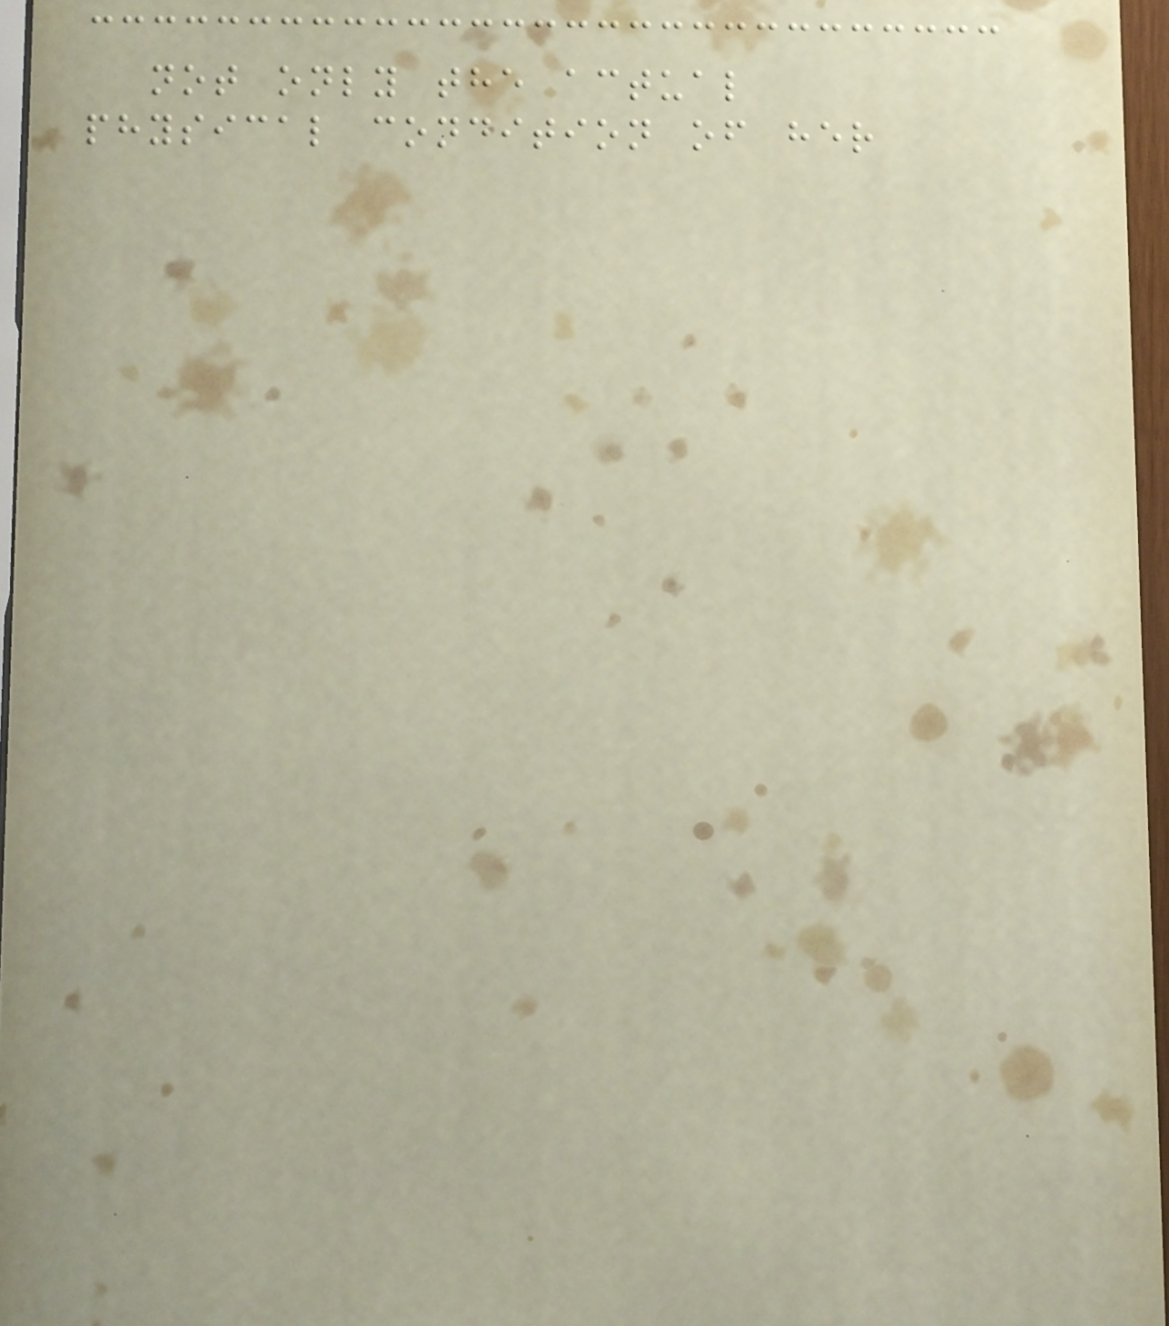not only the actual
physical condition of her
